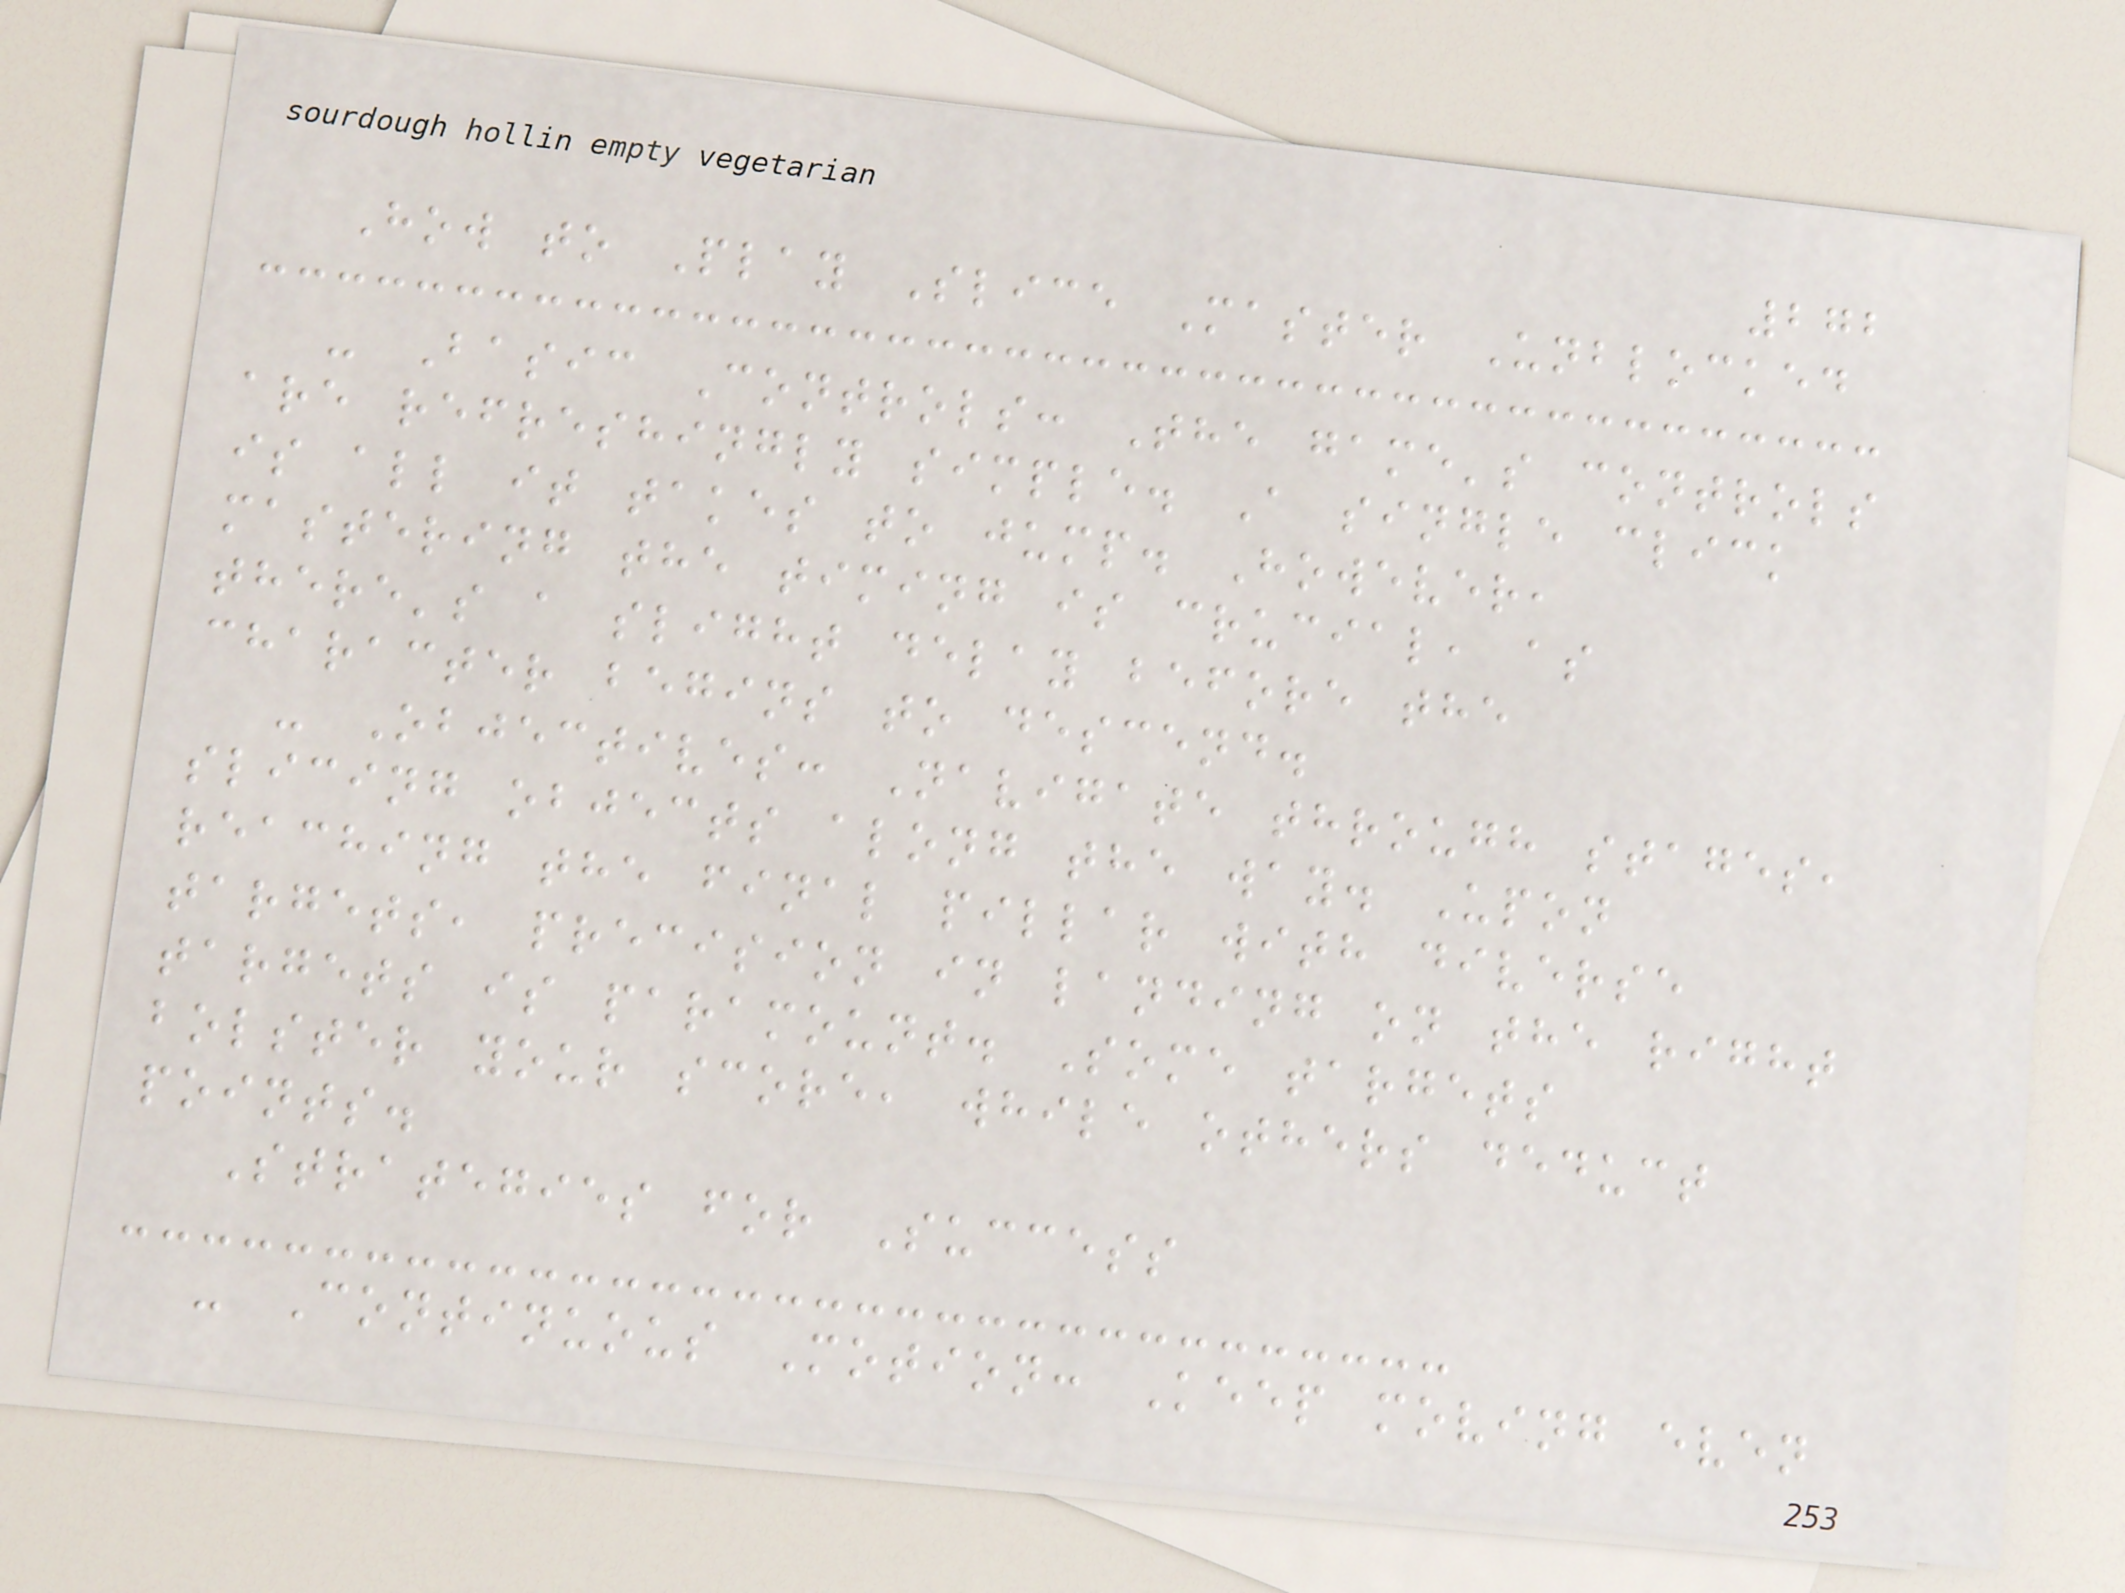272
How to Play Slice Master Unblocked
- Basic Controls: The game's controls
are refreshingly simple. A single click
is all it takes to jump. However,
mastering the timing is crucial, as
there's a slight delay before the
character begins to descend.
- Objectives: Navigate through stages,
slicing objects along the way. Upon
reaching the final pillar with diverse
targets, precision in landing on the right
targets is paramount. Some targets
bolster your score, while others deduct
points.
Strategies for Success
- Continuous Motion: Keep moving even
